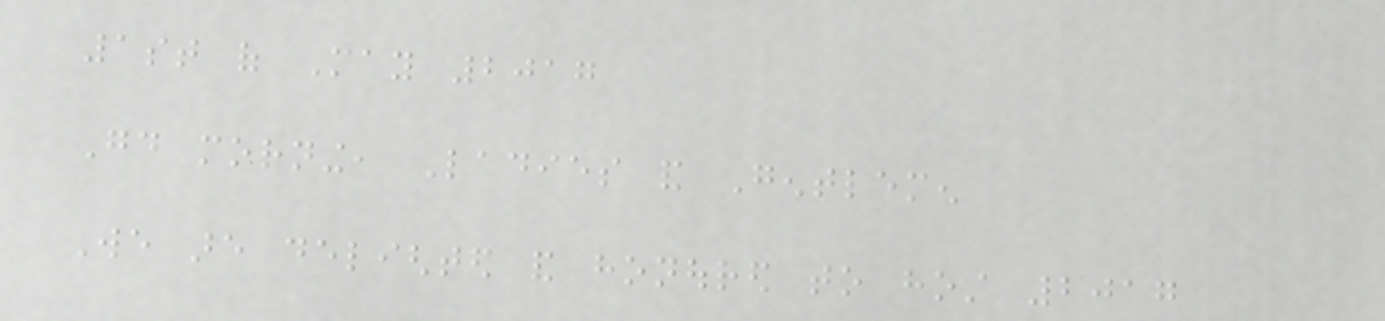1st of May 2017
Good morning, Ladies and Gentlemen
We are delighted and honoured to host 2017
